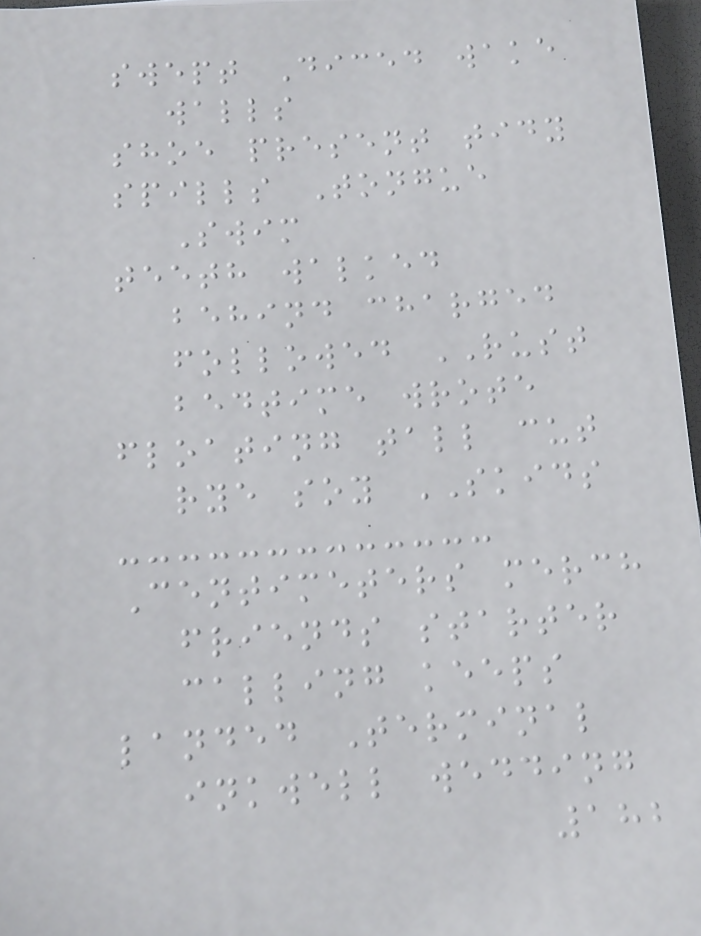swept Diced wake
walls
shoe present tidy
spills Tongue
Swim
teeth walked
behind charged
followed RUST
bedtime wrote
floating tall cut
rye soy SKIDS
Centimeters merch
friends starter
calling keeps
landed Terminal
inkwell wedding
182
